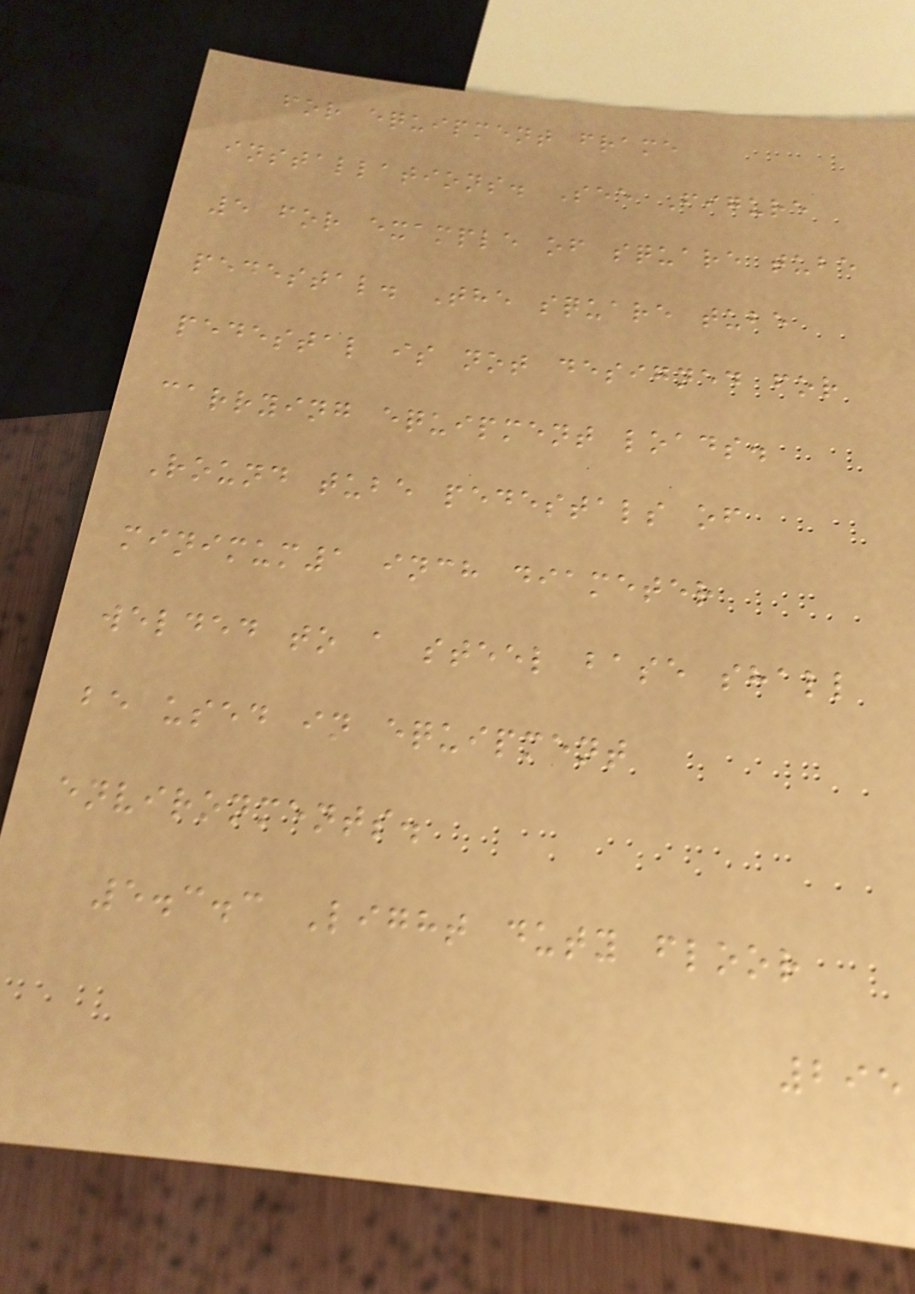for equipment frame
installations. See Figure
5 for example of square tube
pedestal. The square tube
pedestal is not designed for
carrying equipment loads.
Round tube pedestals of
minimum1 inch diameter
welded to a steel base shall
be used in equipment
environments.
5.3.3 Light duty floor
295
